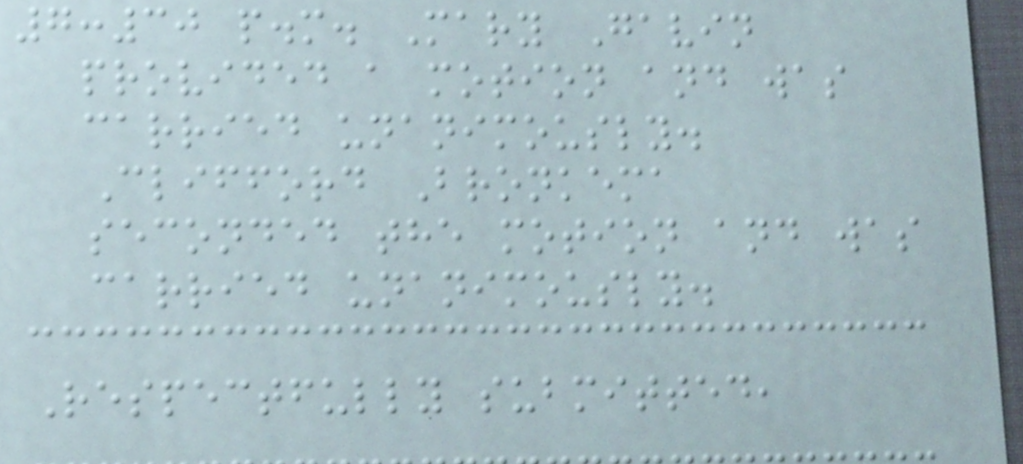7:30 p.m. Mary Gavin
provided a motion and was
carried unanimously.
Clifford Bronkema
seconded the motion and was
carried unanimously.
Respectfully submitted,
